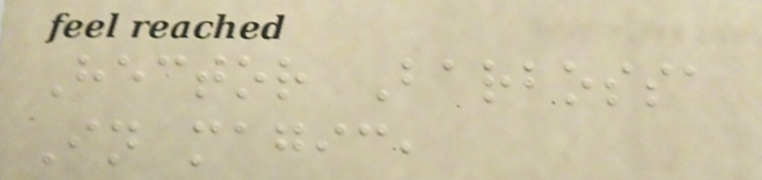Hector Barbossa
In magic,
